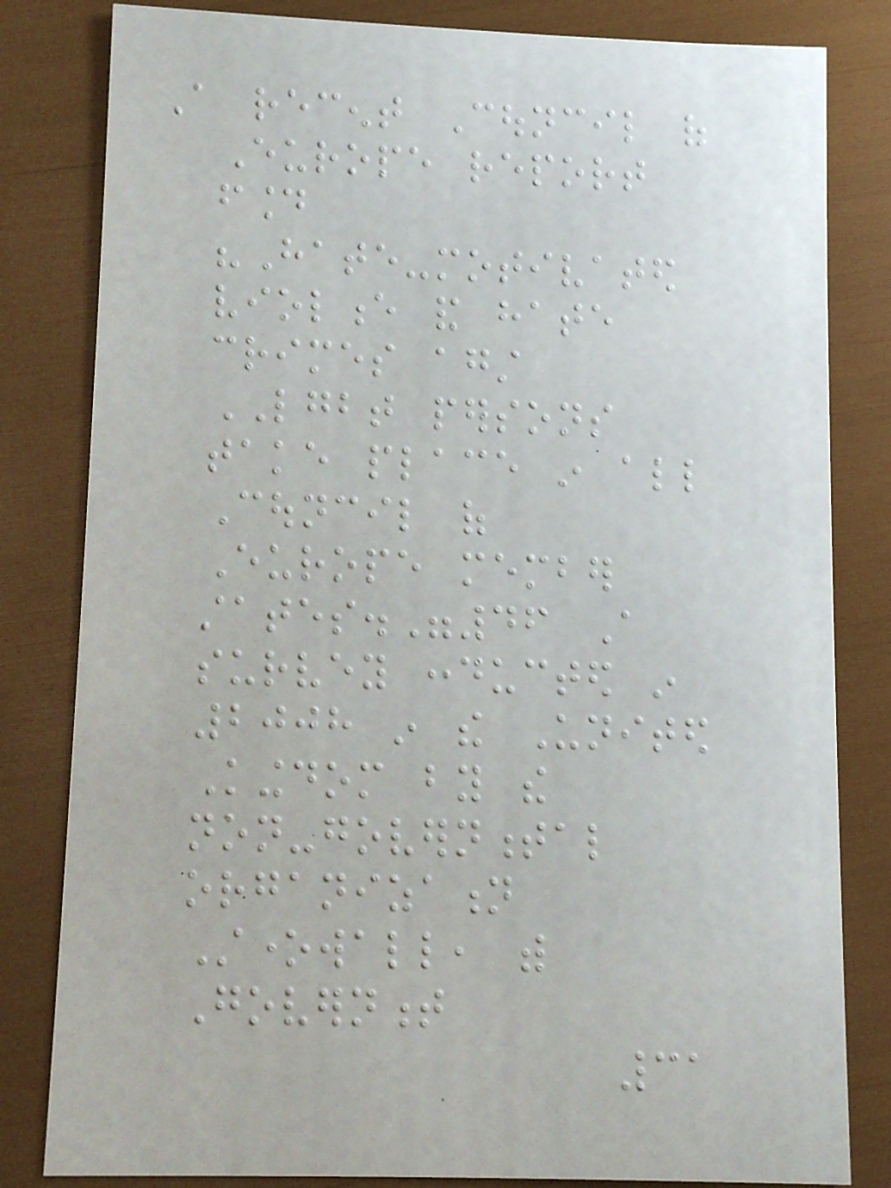A recent Council of
Europe report
found
"Hate-motivated
violence and hate
crimes against
LGBT persons
take place in all
Council of
Europe member
states."46 A
survey conducted in
2008 in the United
Kingdom by the
non-governmental
organization
Stonewall, with
Government
31
